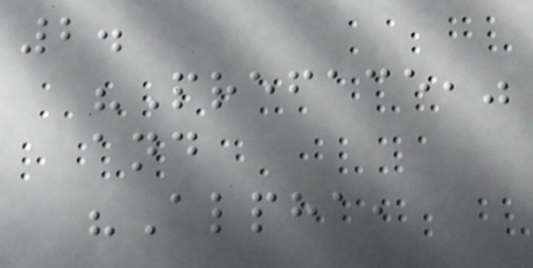2.
"Preface,"
and
"Alpha,
